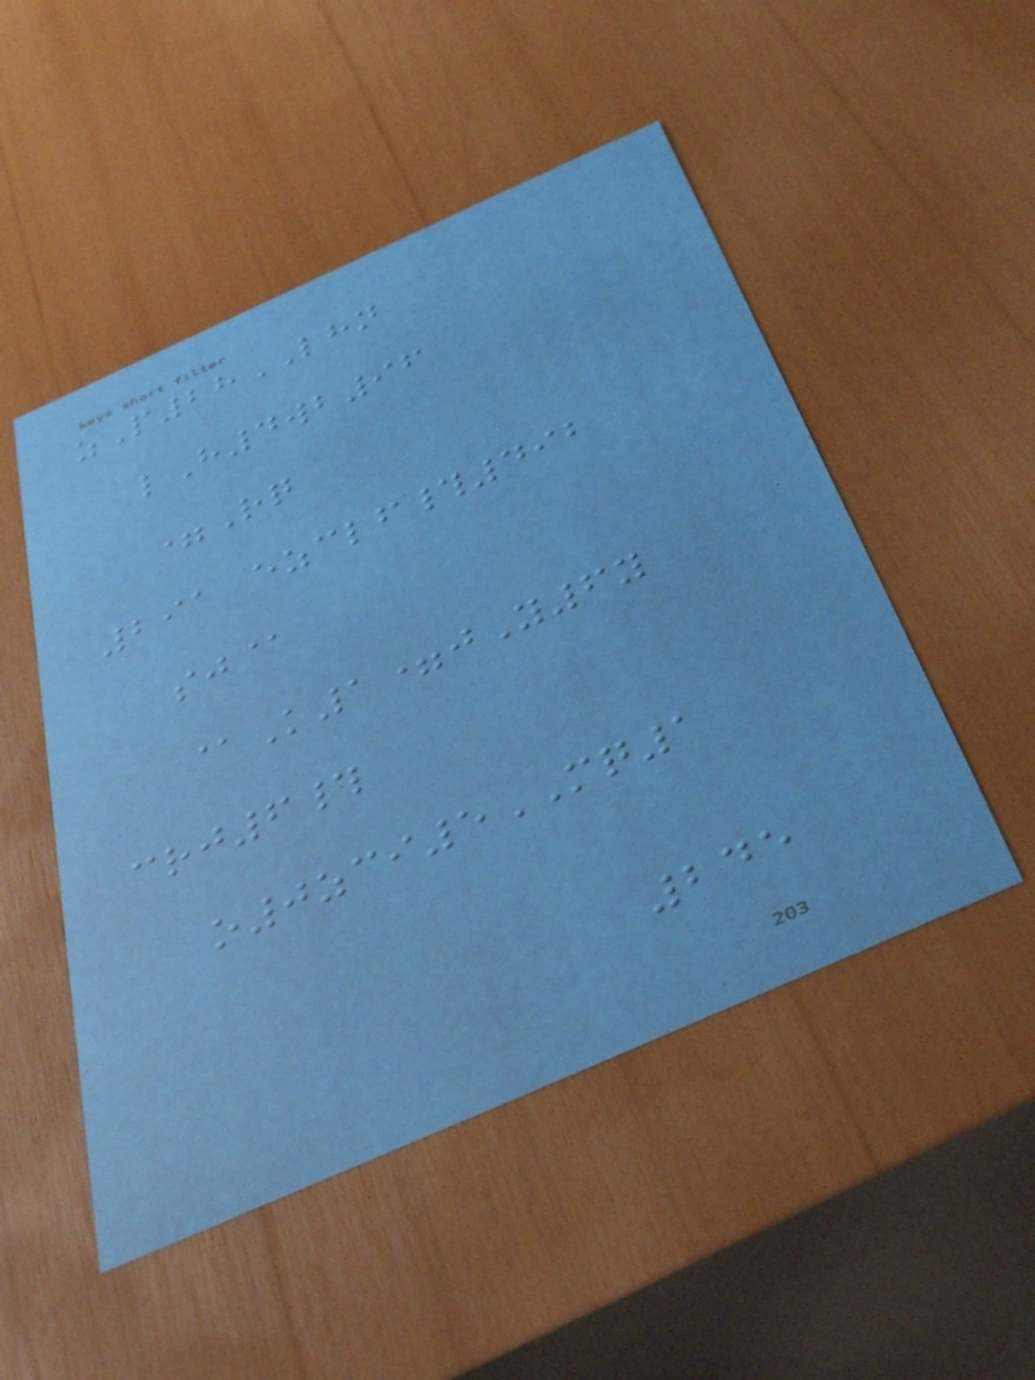zP28LHN
lH4wb96
=Rq
291 ezclf#492
sj@
@K1=jY6y
crj6#
o0zci5MQ1
245
